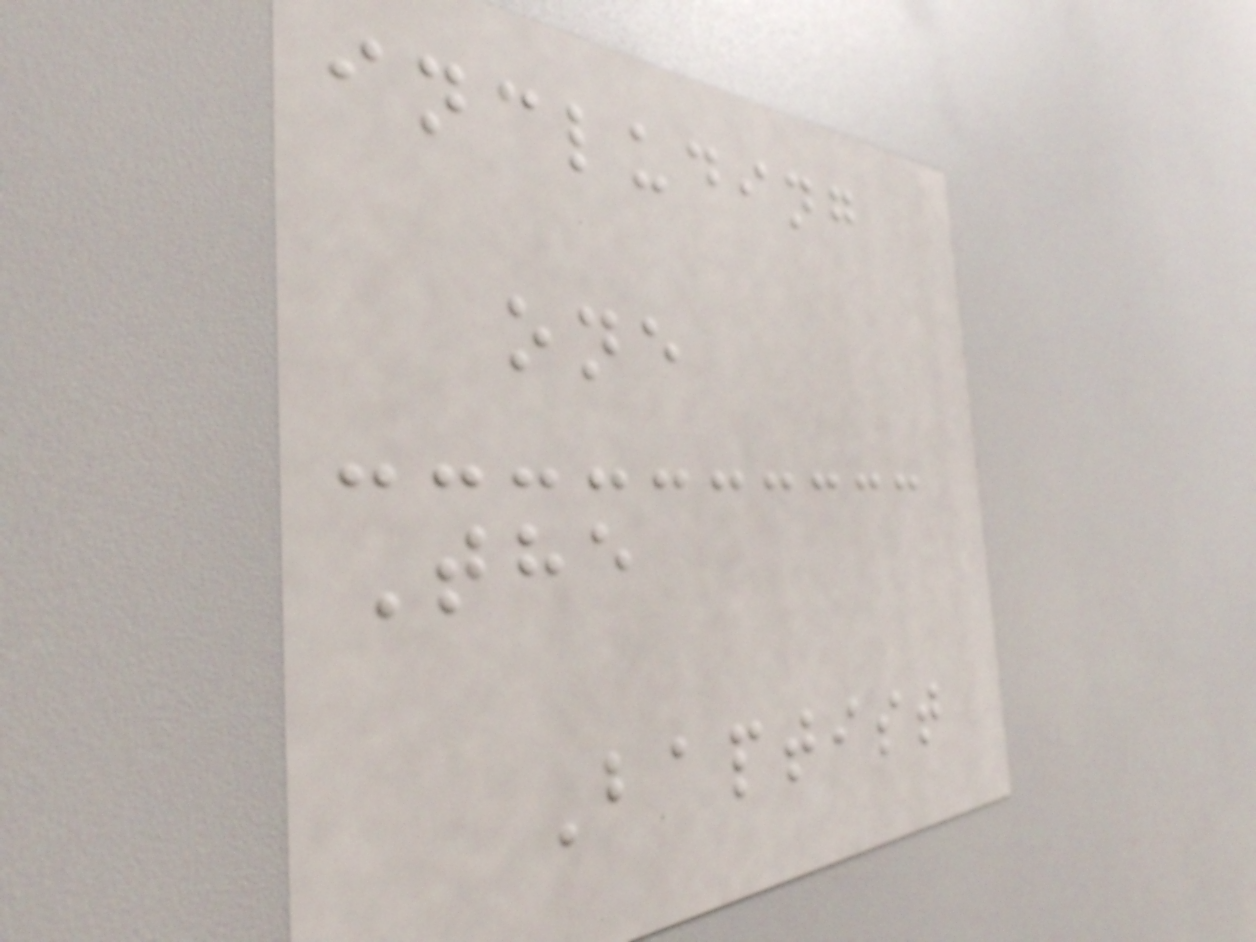including
one
The
Baptist
